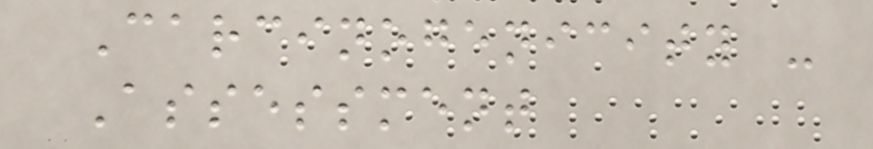Carcinogenicity -
Assessment
